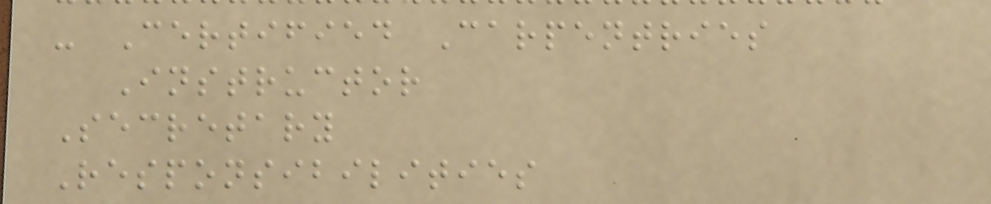- Certified Carpentries
Instructor
Secretary
Responsibilities
